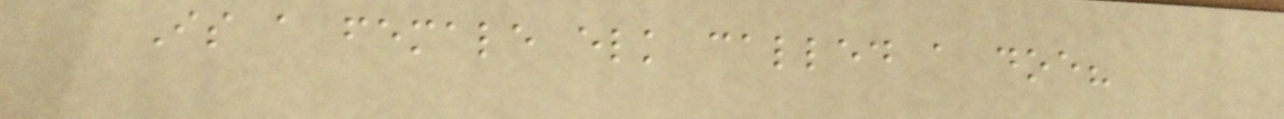Is a female elk called a doe?
